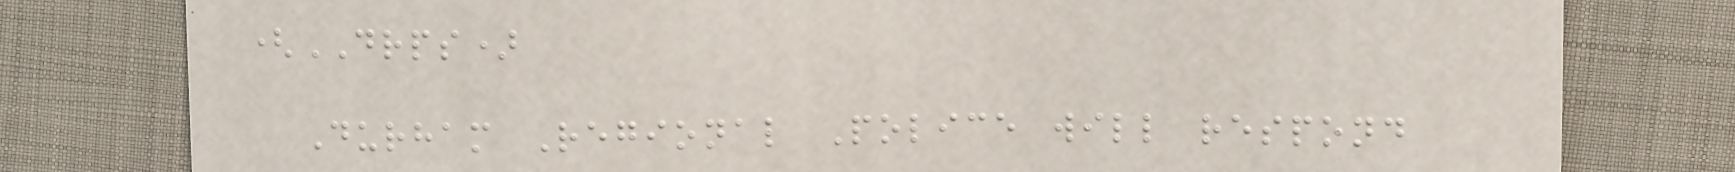(DRPS)
Durham Regional Police will respond
